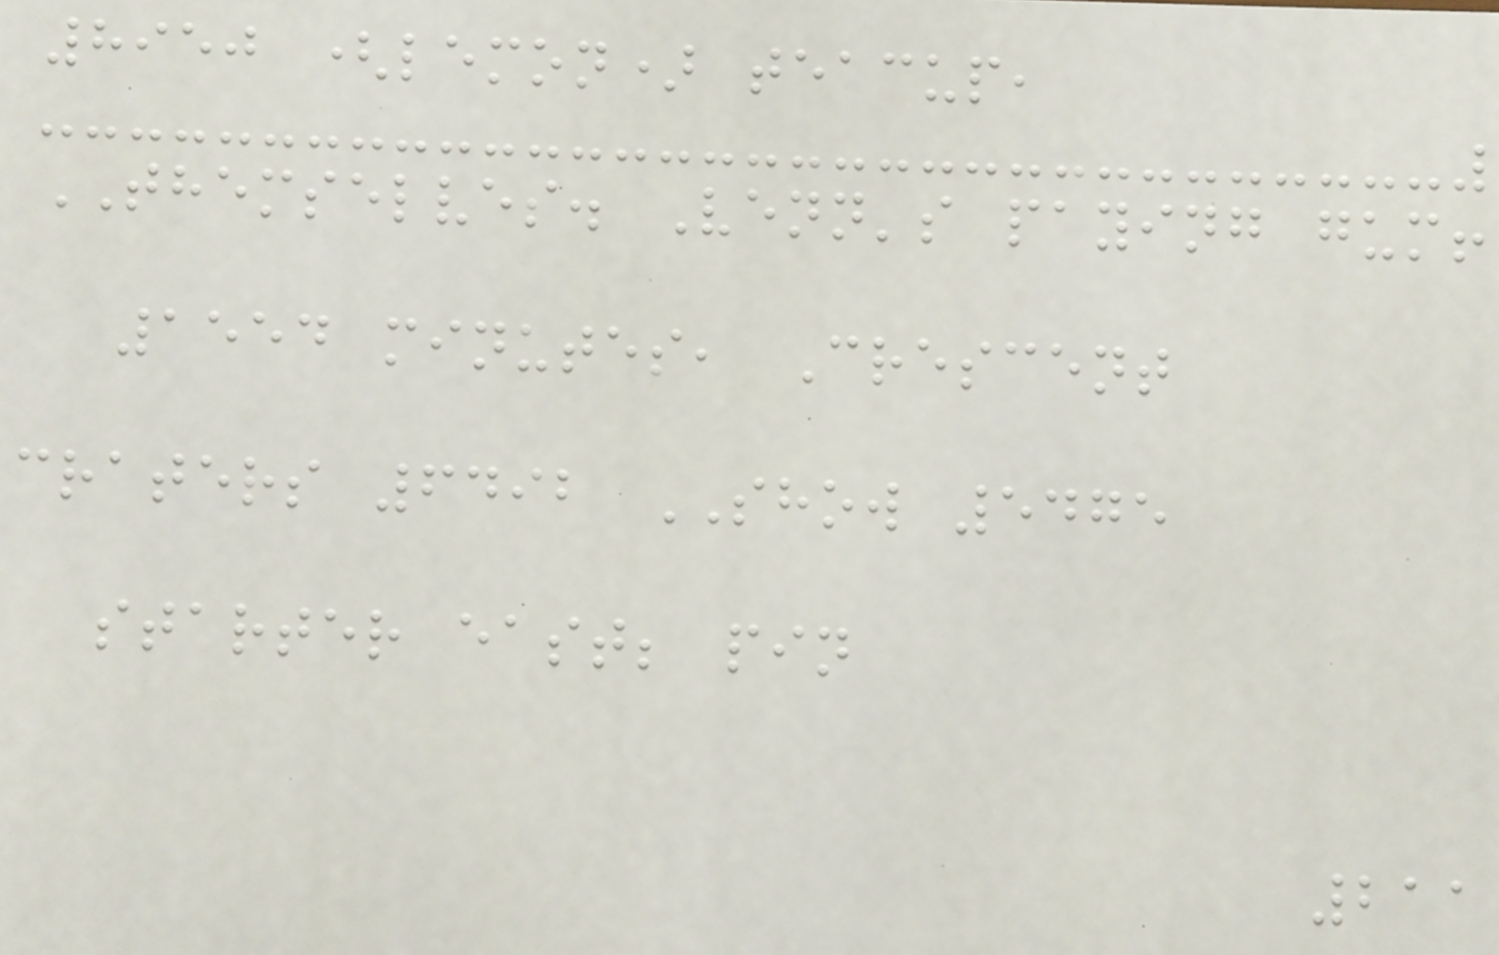8950 (lemon) teacup,
THEMSELVES. Venn's paying gum!
1554 minutes, Crescent
craters 6492 SHOW 5475
starter east; pin
211
